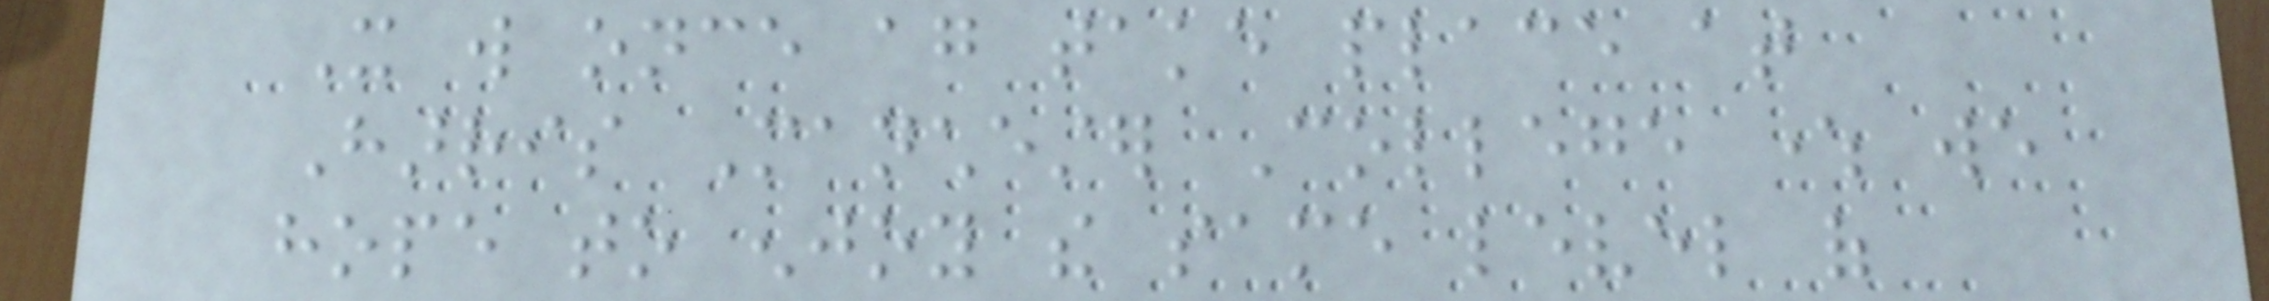It will once again take place at
Harris Manchester College where we
hope to enjoy the same level of
